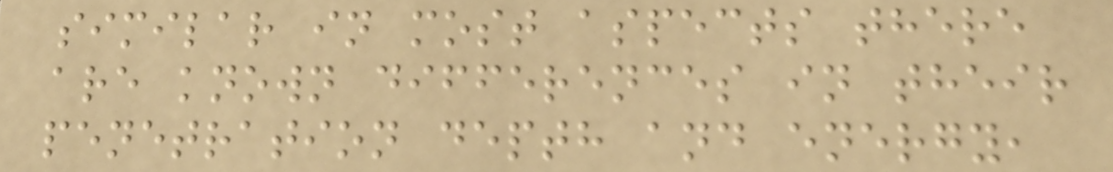similar in most aspects there
are known differences in their
penetration depth and energy,
